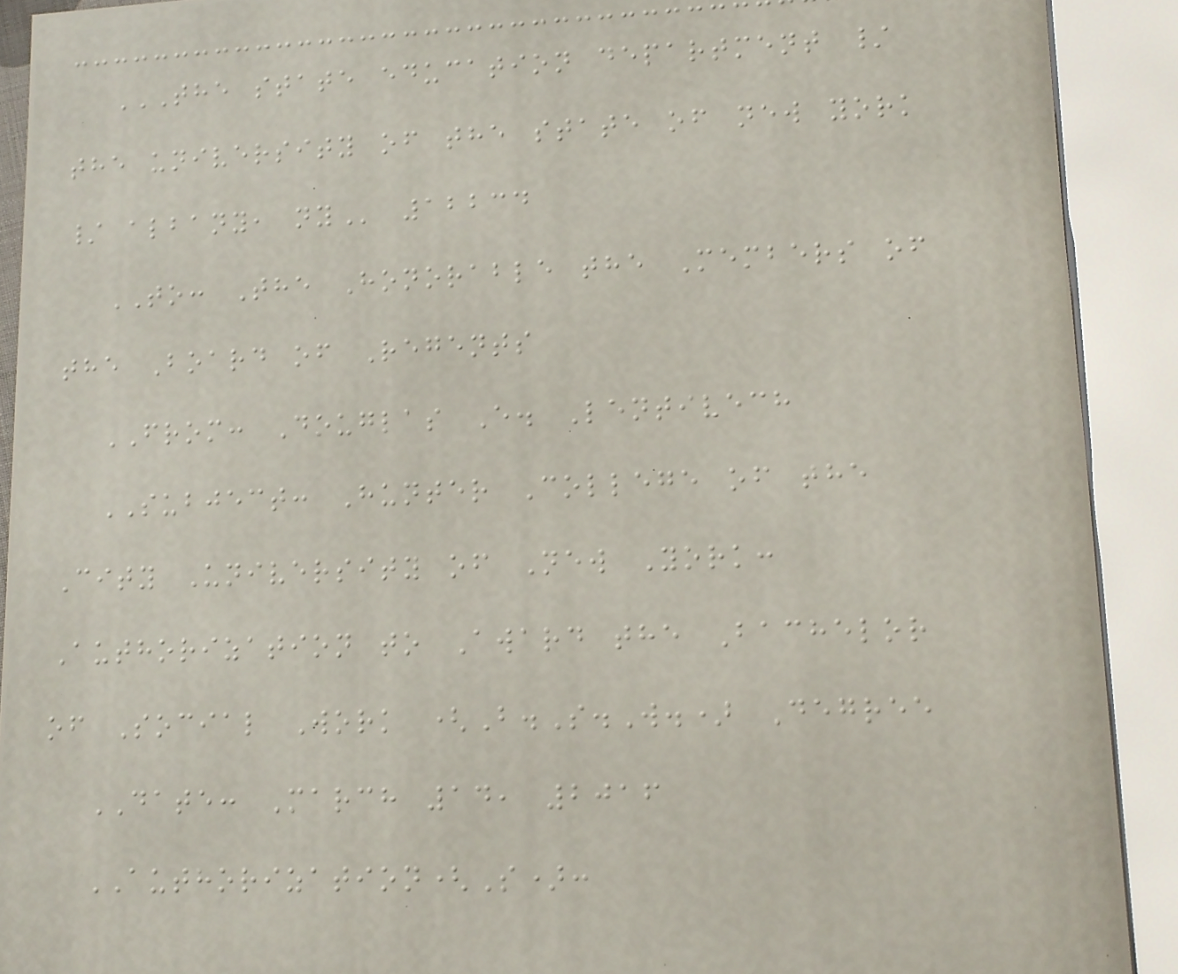THE STATE EDUCATION DEPARTMENT /
THE UNIVERSITY OF THE STATE OF NEW YORK
/ ALBANY, NY 12234
TO: The Honorable the Members of
the Board of Regents
FROM: Douglas E. Lentivech
SUBJECT: Hunter College of the
City University of New York:
Authorization to Award the Bachelor
of Social Work (B.S.W.) Degree
DATE: March 14, 2016
AUTHORIZATION(S):
